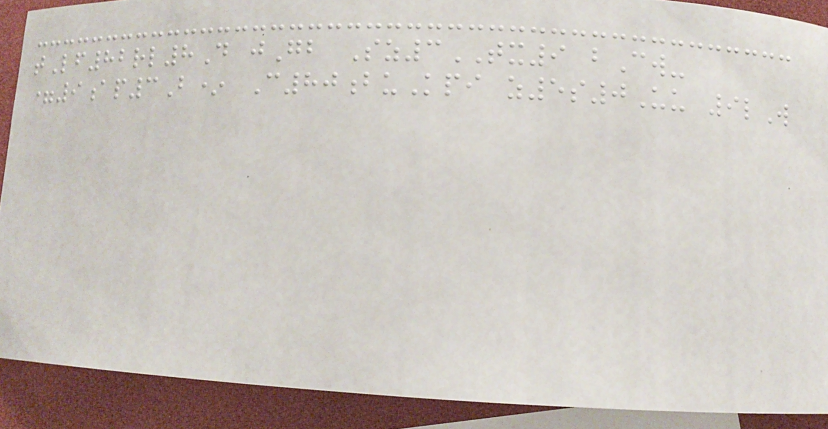tLf82rl8D jGb Sz3TX9 bCw-
=9ap3B* C80buKpi z5s0Uu 9lW
